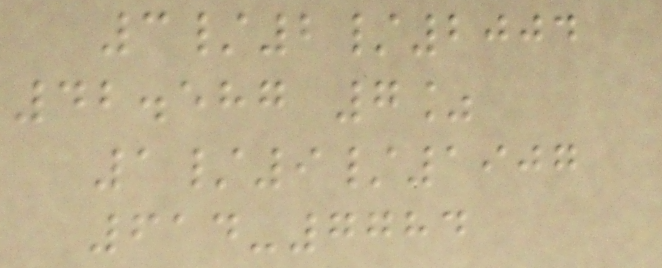3/2/2004
42.587 7%
1/9/1907
614-7784
